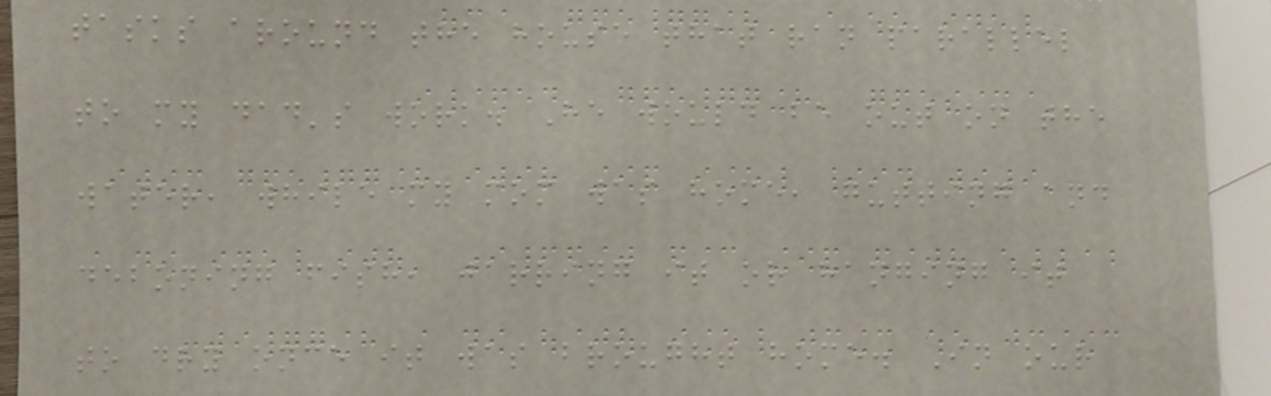tasks around the house that ran parallel
to my dad's work. He would be out on the
water, while my mom was home, gutting and
deboning fish, jarring it or hanging it
to dry once it was brought home. In our
